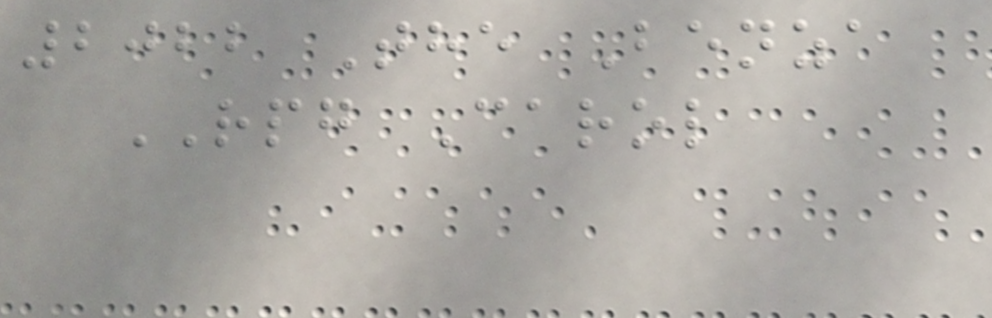2022 The Benza
RPG Carol
